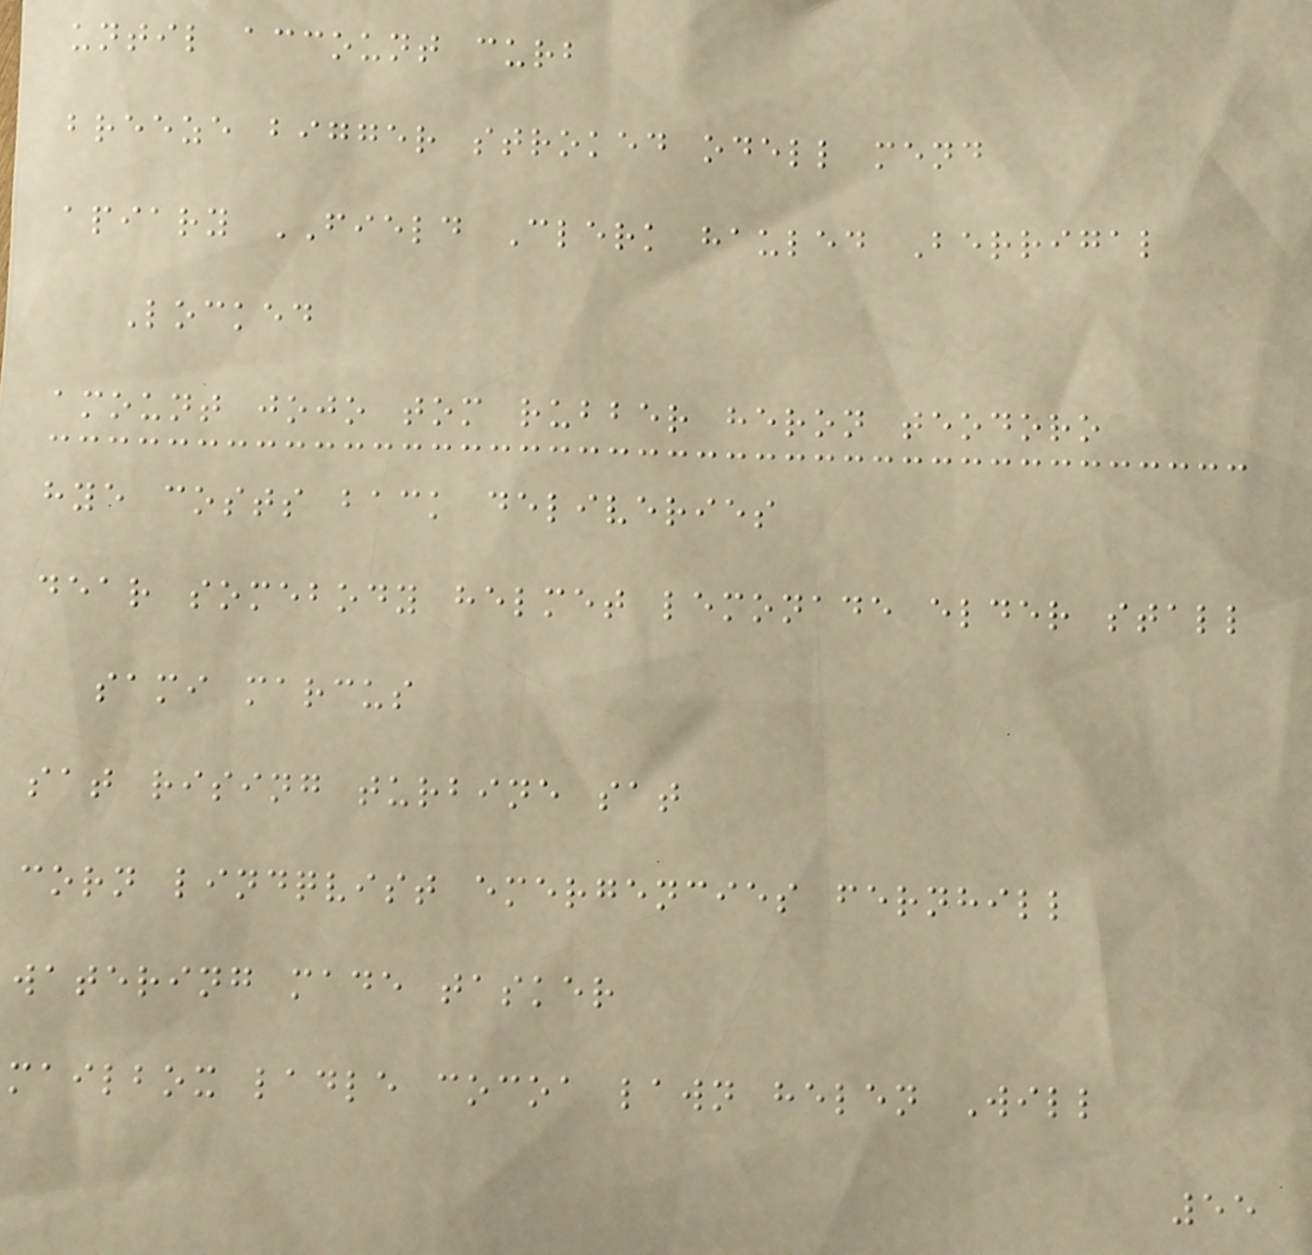until account curb
breeze bigger stroked odell mend
apiary FIELD Clerk hauled Berrigal
Locked
amount jojo tom rubber heron teodoro
hye costs back deliveries
dear somebody helmet lemonade elder stall
sami marcus
sat rising turbine sat
corn lindqvist emergencies fernhill
watering made tasker
mailbox ladle cocoa lawn helen Will
55
